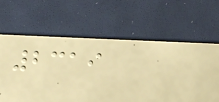2319
